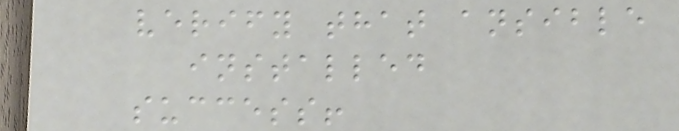verify that ansible
installed
success!
